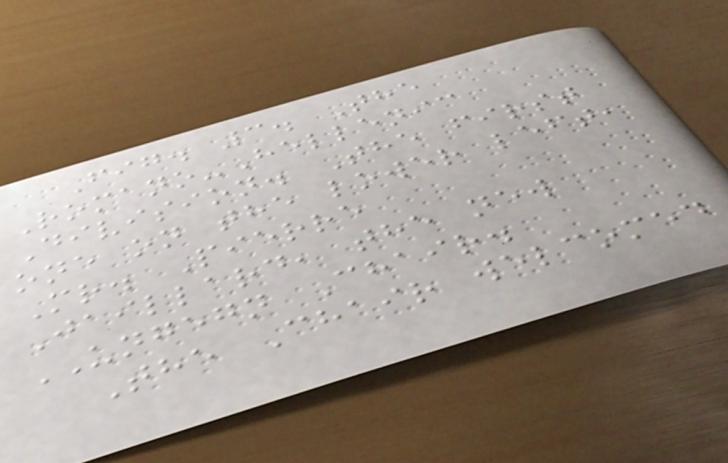Fig. 3. The
Romano-Hellenic
Division. The first
one on the lower left,
Mr. Pierre
Jaillard, the new
UNGEGN Chair.
The Chair welcomed
